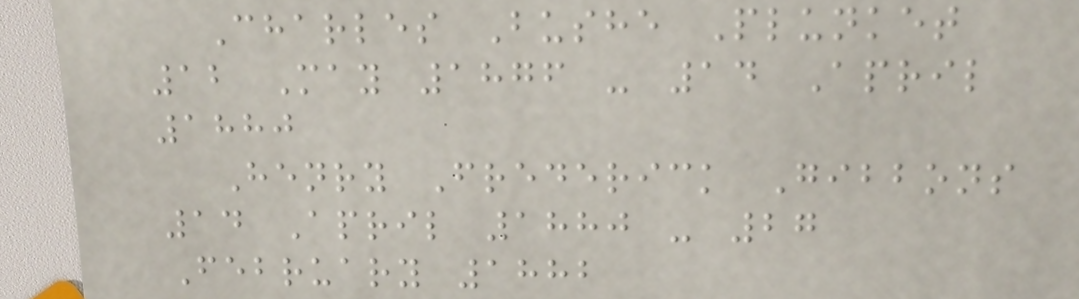Charles Bushe Plunket
12 May 1876 - 14 April
1880
Henry Frederick Gibbons
14 April 1880 - 27
February 1882
